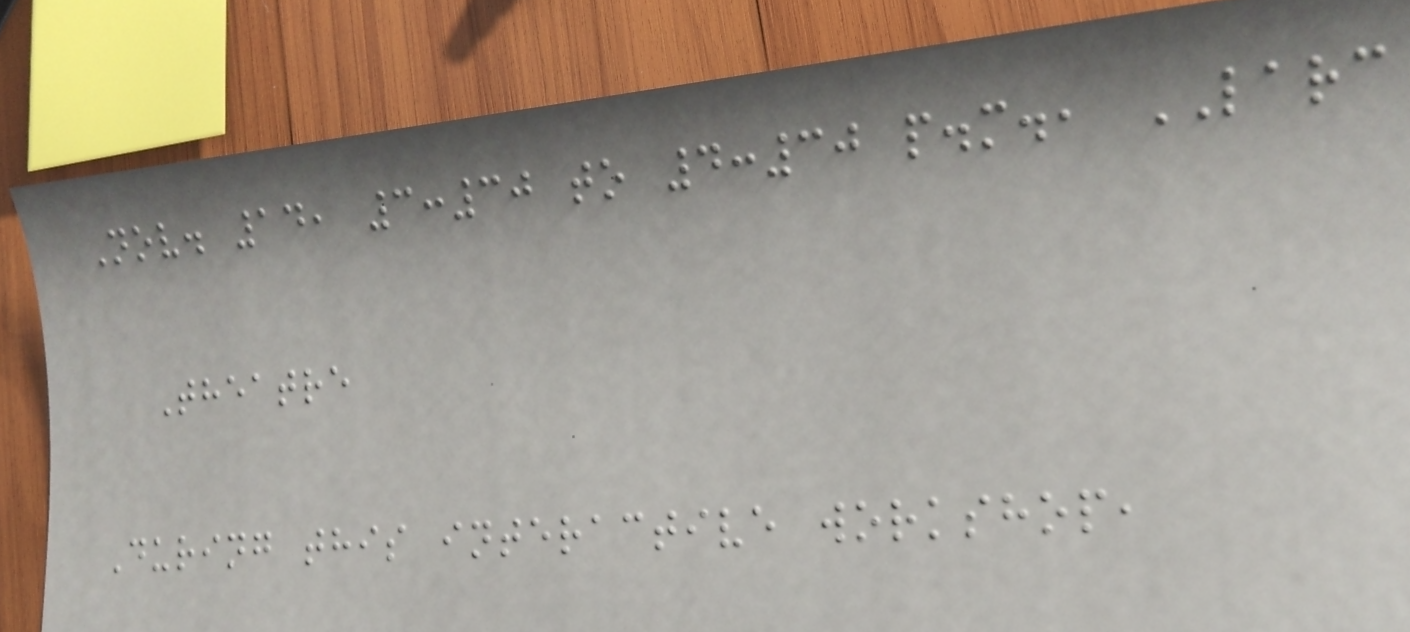Nov. 14, 3:30 to 4:30 p.m., LARC
Theatre
During this interactive workshop,
